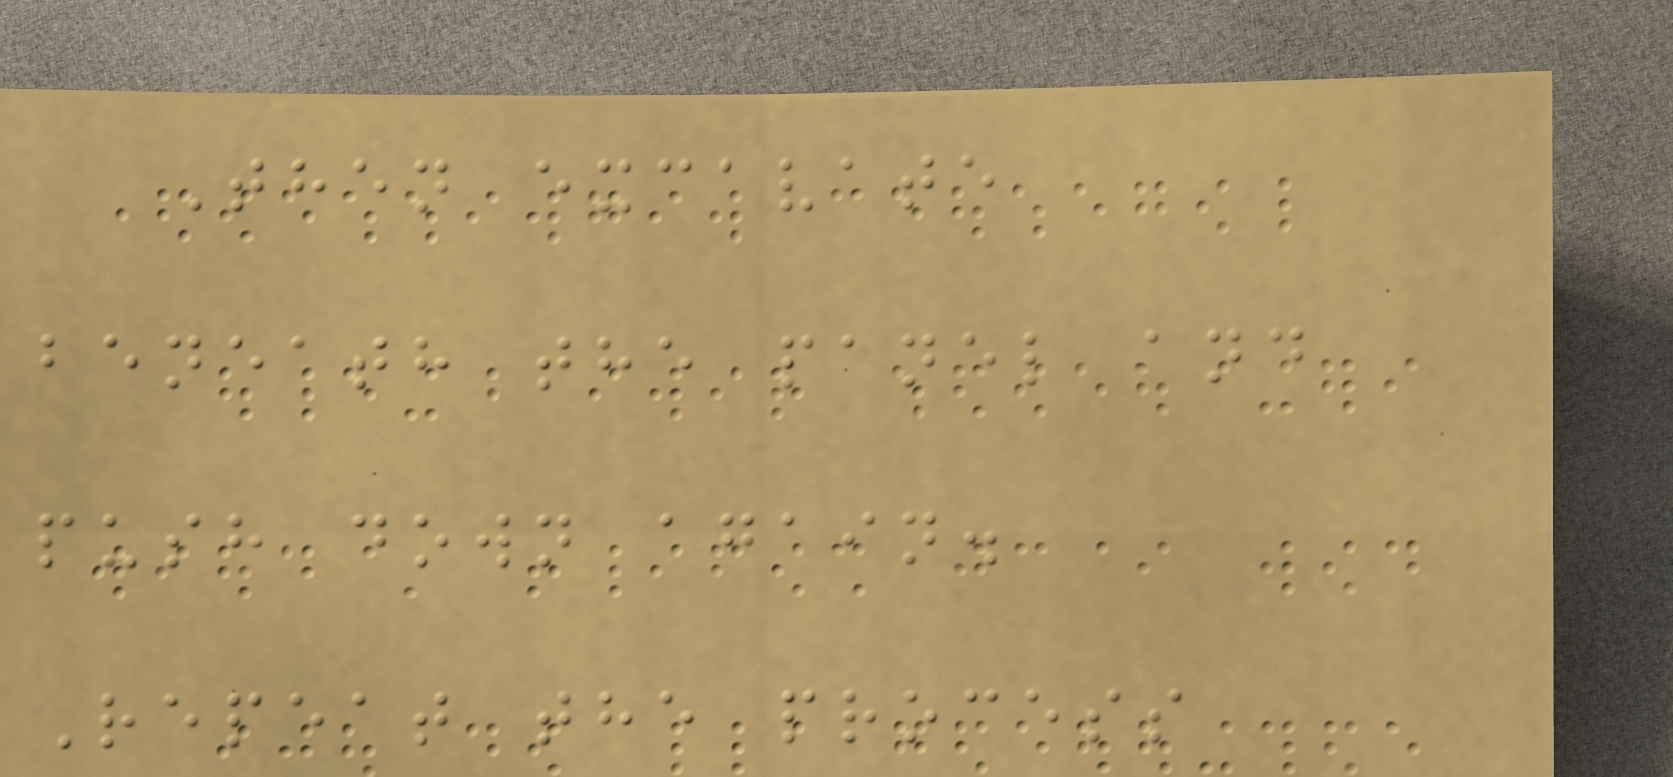Then excavate
beneath the panel and
push down again.
Repeat the process
